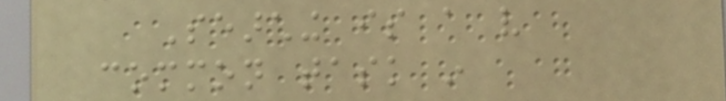Searching is a very
common task in
